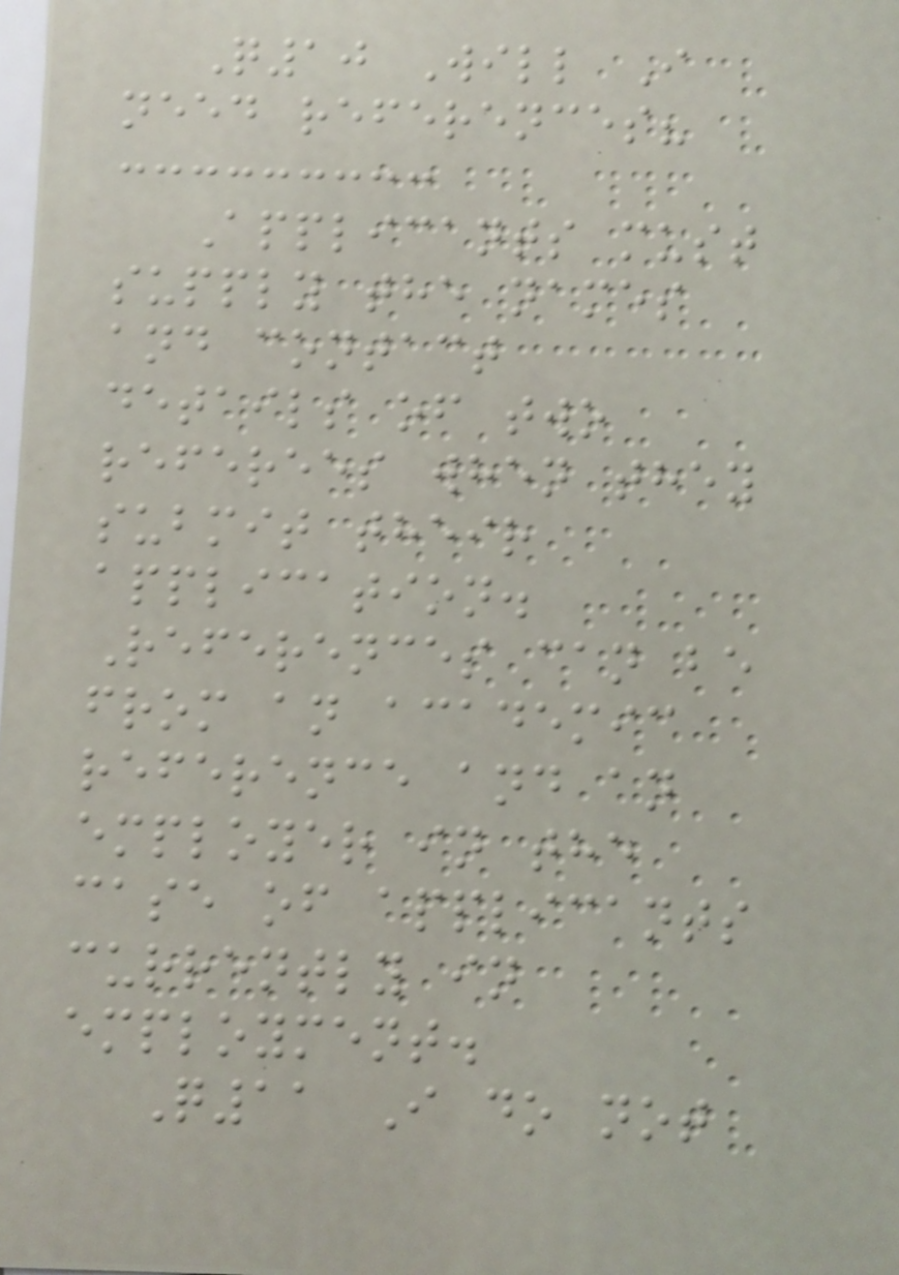Q10 Will I
need references?
Applicants must
supply the names
and contact
details of two
referees when they
submit their
application.
References can be
from an academic
reference and an
employer in the
case of applicants
currently in
employment.
Q11 I do not
